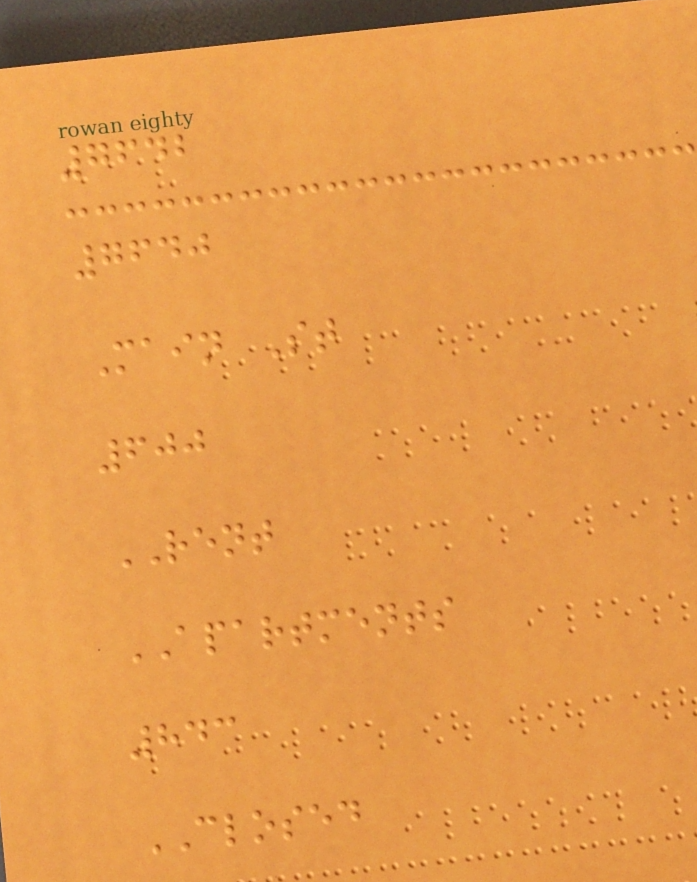7642
7640
Main St
600
RENT
APARTMENTS
843
CLOSED
